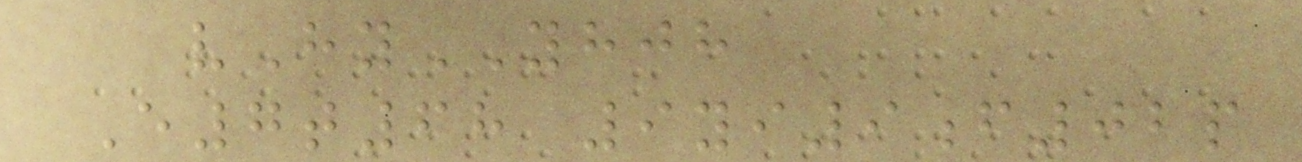vHyYHJH
E7t68 9yi9f02p
